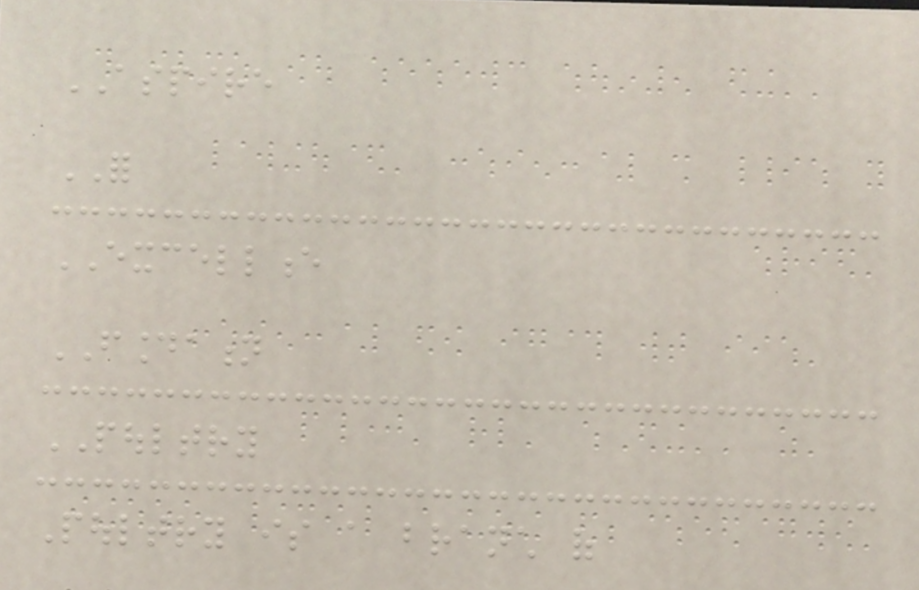ASPIRE
FOR
EXCELLENCE
FOUNDATION
POULTRY
Poultry is a branch of
